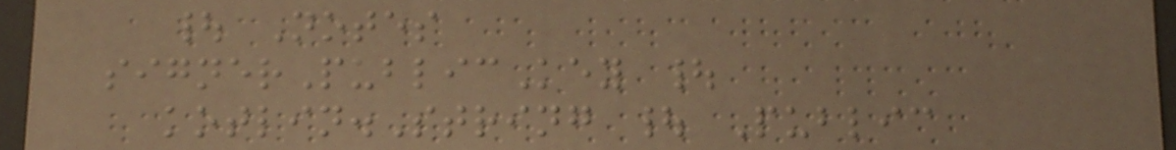| Notes
signerPublicKey |
kotlin.String | Public
